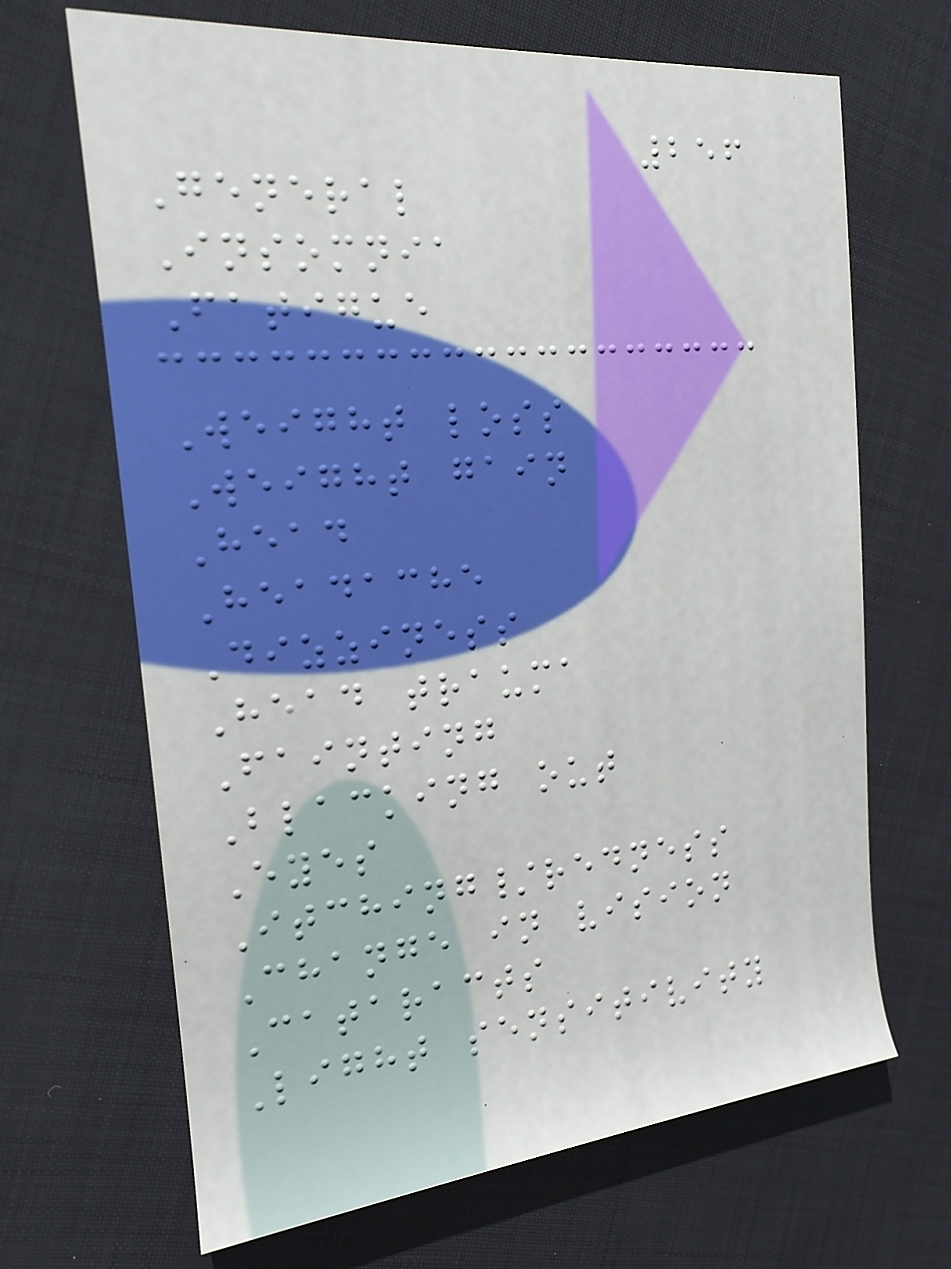256
General
Insomnia
Fatigue
Weight loss
Weight gain
Head
Headache
Dizziness
Head trauma
Fainting
Blacking out
Eyes
Itching/redness
Change in vision
Cataracts
Light sensitivity
